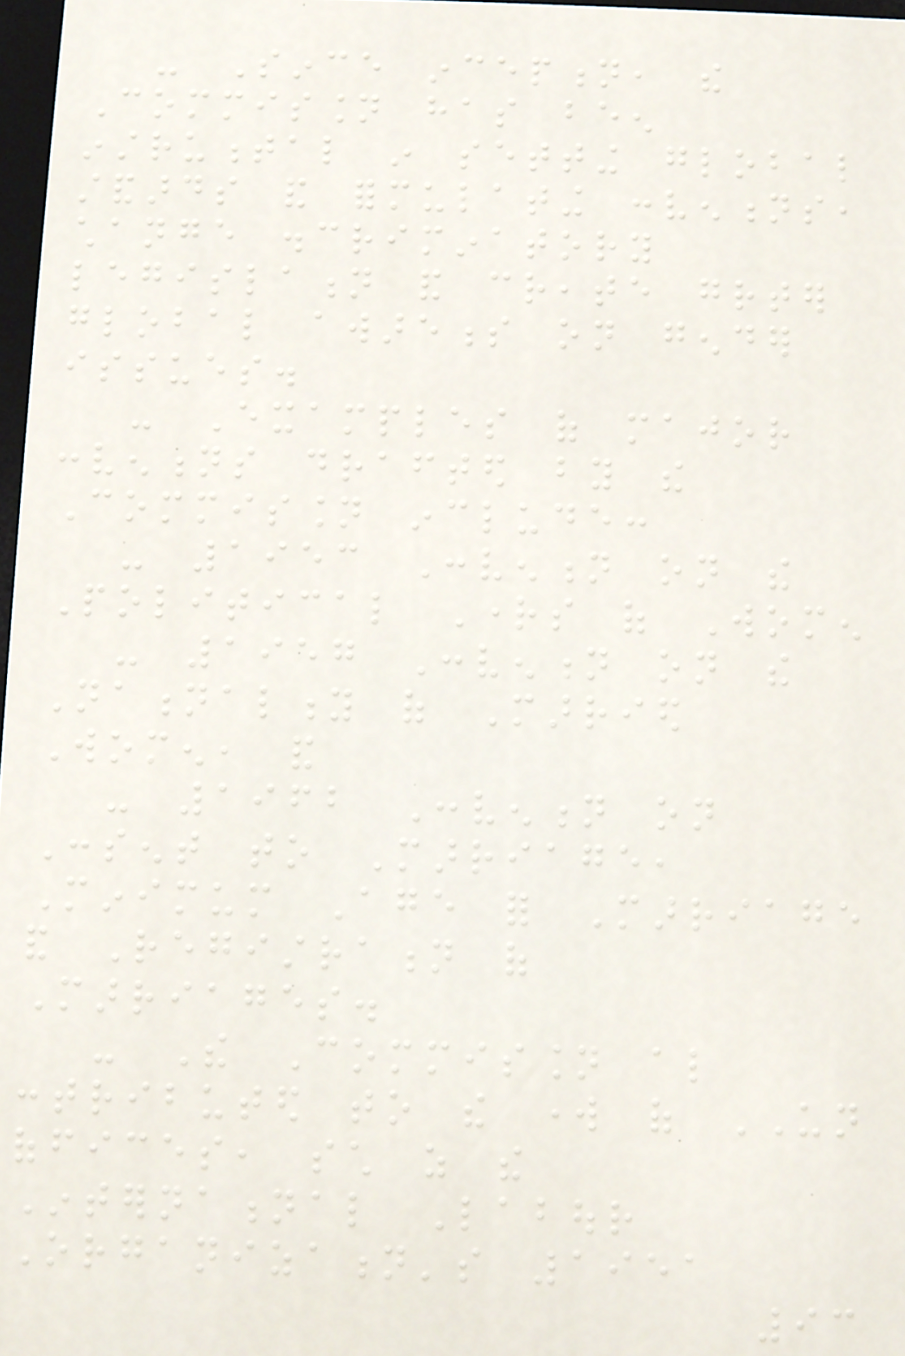- Since inception, the
Commission has been
instrumental in setting global
standards and formulating conventions,
change discriminatory
legislation and create greater
global awareness on gender
issues.
- Examples of major
conventions drafted by the
Commission include:
- 1953 Convention on the
Political Rights of Women
- 1957 Convention on the
Nationality of Married
Women, and
- 1962 Convention on
Consent to Marriage,
Minimum Age for Marriage
and Registration of
Marriages.
- The Commission also
contributed to the work of UN
offices, such as the
International Labour
Organization's 1951
93
